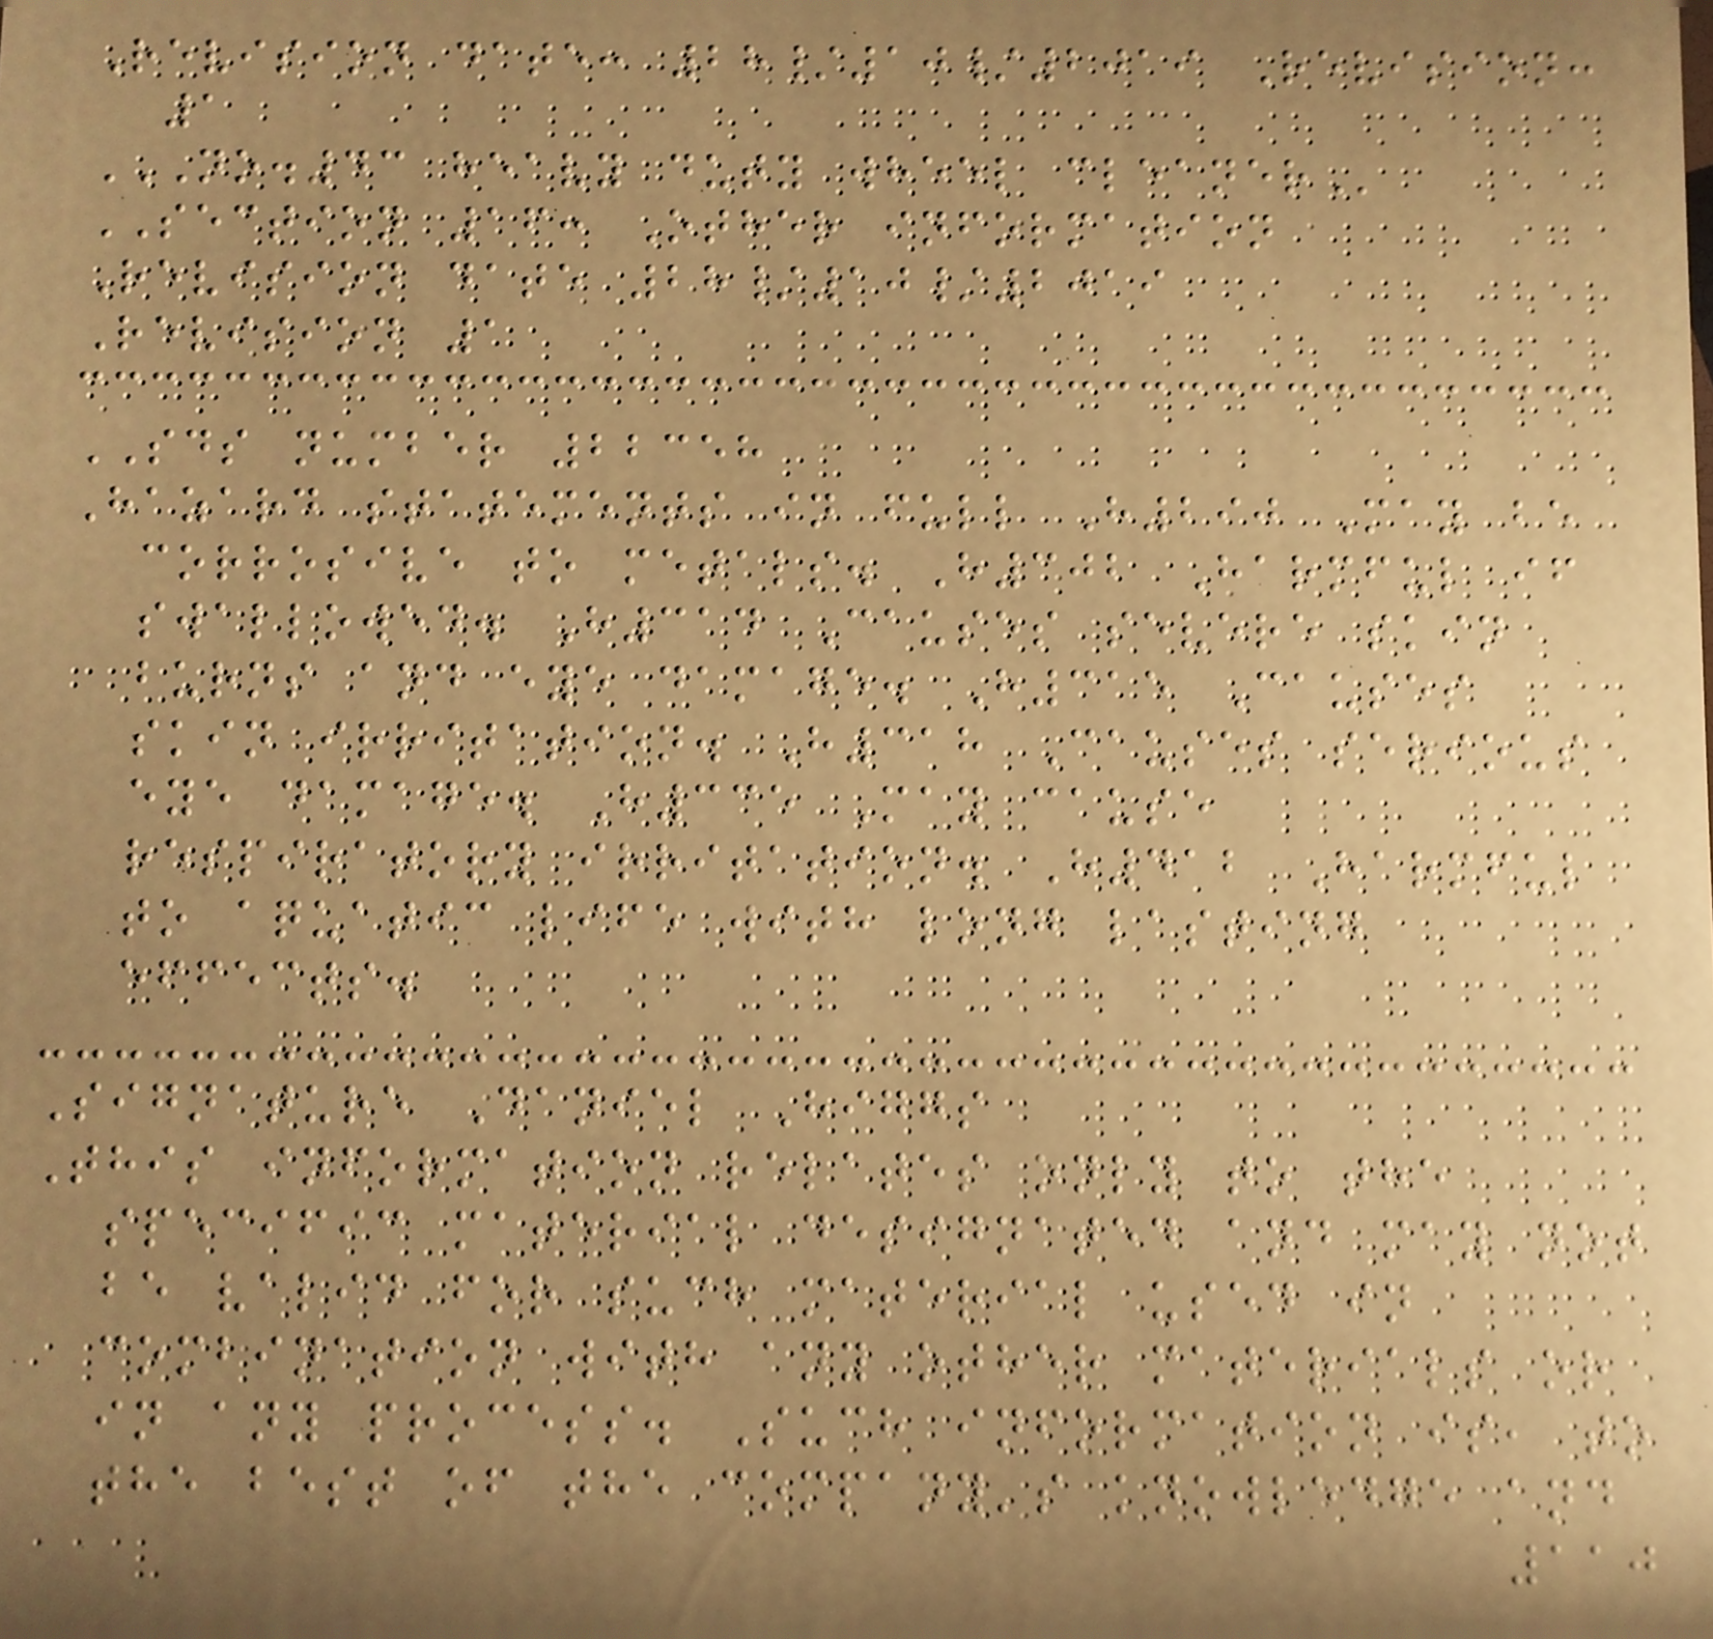Revision date: 28/10/2019 Revision:
1
NO.43 HEAVY DUTY WHEEL CLEANER
SECTION 16: Other information
Revision date 28/10/2019
Revision 1
SDS number 22358
Hazard statements in full H290 May be
corrosive to metals. H302 Harmful if
swallowed. H314 Causes severe skin
burns and eye damage. H315 Causes
skin irritation. H318 Causes serious
eye damage. H335 May cause
respiratory irritation. H412 Harmful
to aquatic life with long lasting
effects.
Signature Daniel Higgs
This information relates only to the
specific material designated and may not
be valid for such material used in
combination with any other materials or
in any process. Such information is, to
the best of the company's knowledge and
110
